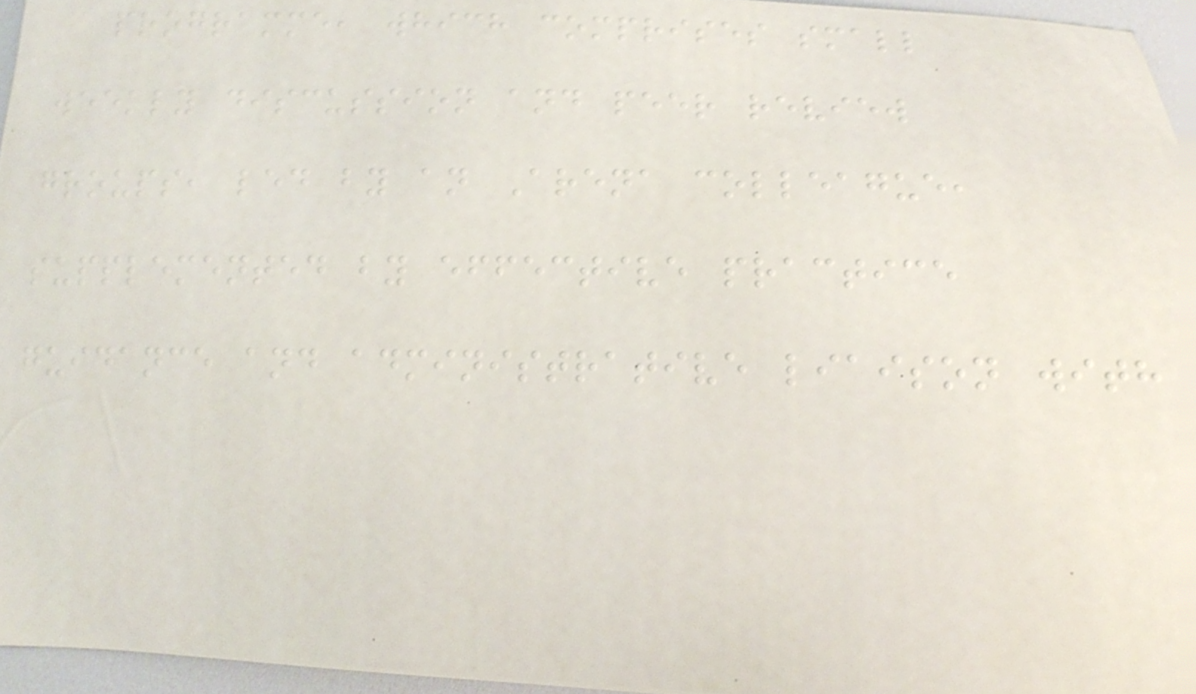programme, which comprises small
weekly discussion and peer review
groups, led by an Arena colleague,
supplemented by effective practice
guidance and administrative liaison with
